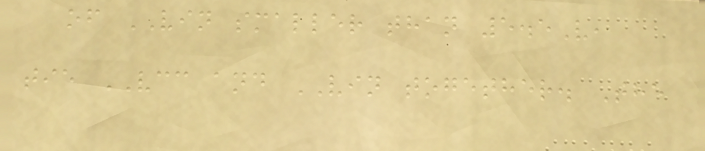of VIN smaller than 5.5V,
tie VCC and VIN together. The
